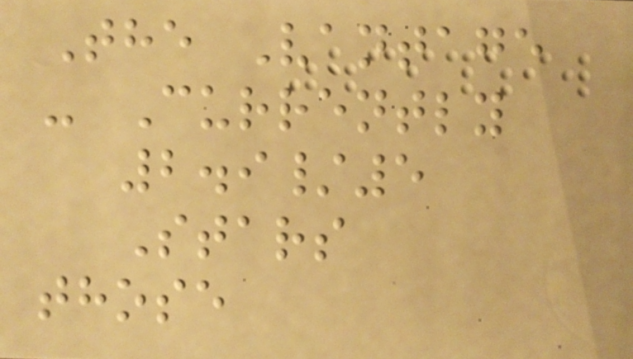The Vantage
- Currently
2.9/5
Stars
those
